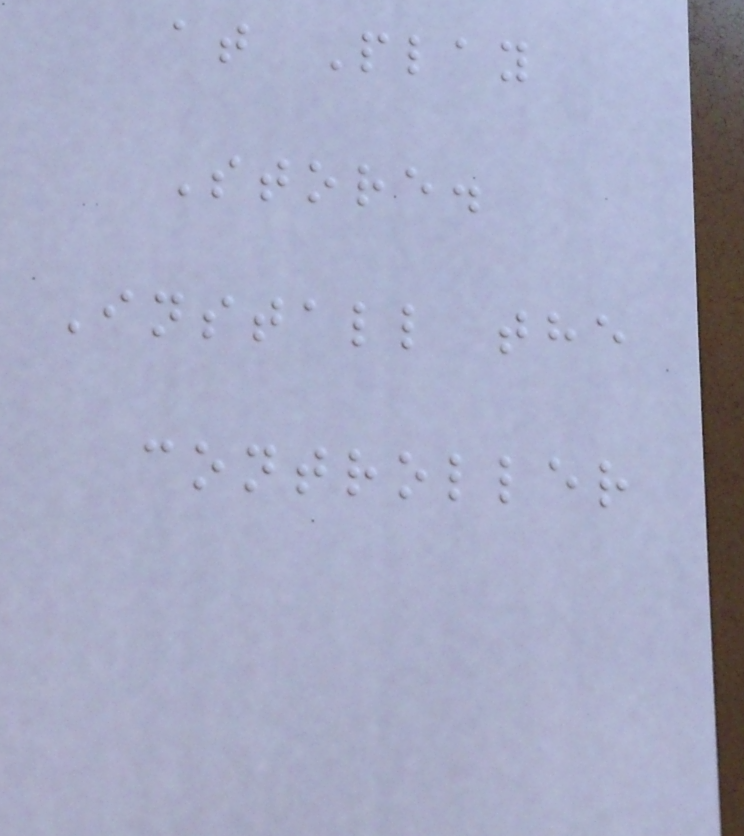at Play
Store.
Install the
controller
